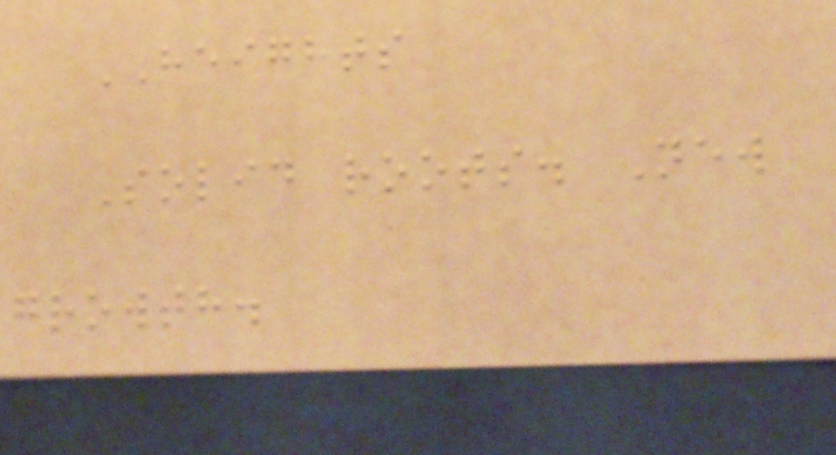HEIGHTS
Solid roots. New
growth.
